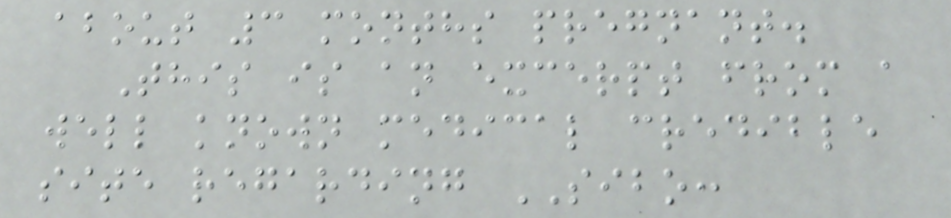about 3 months pregnant.
This is an excerpt from a
well known medical credible
site regarding SIBO:
